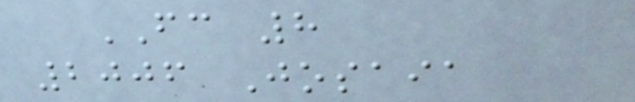FC 8
2006 Josaia
